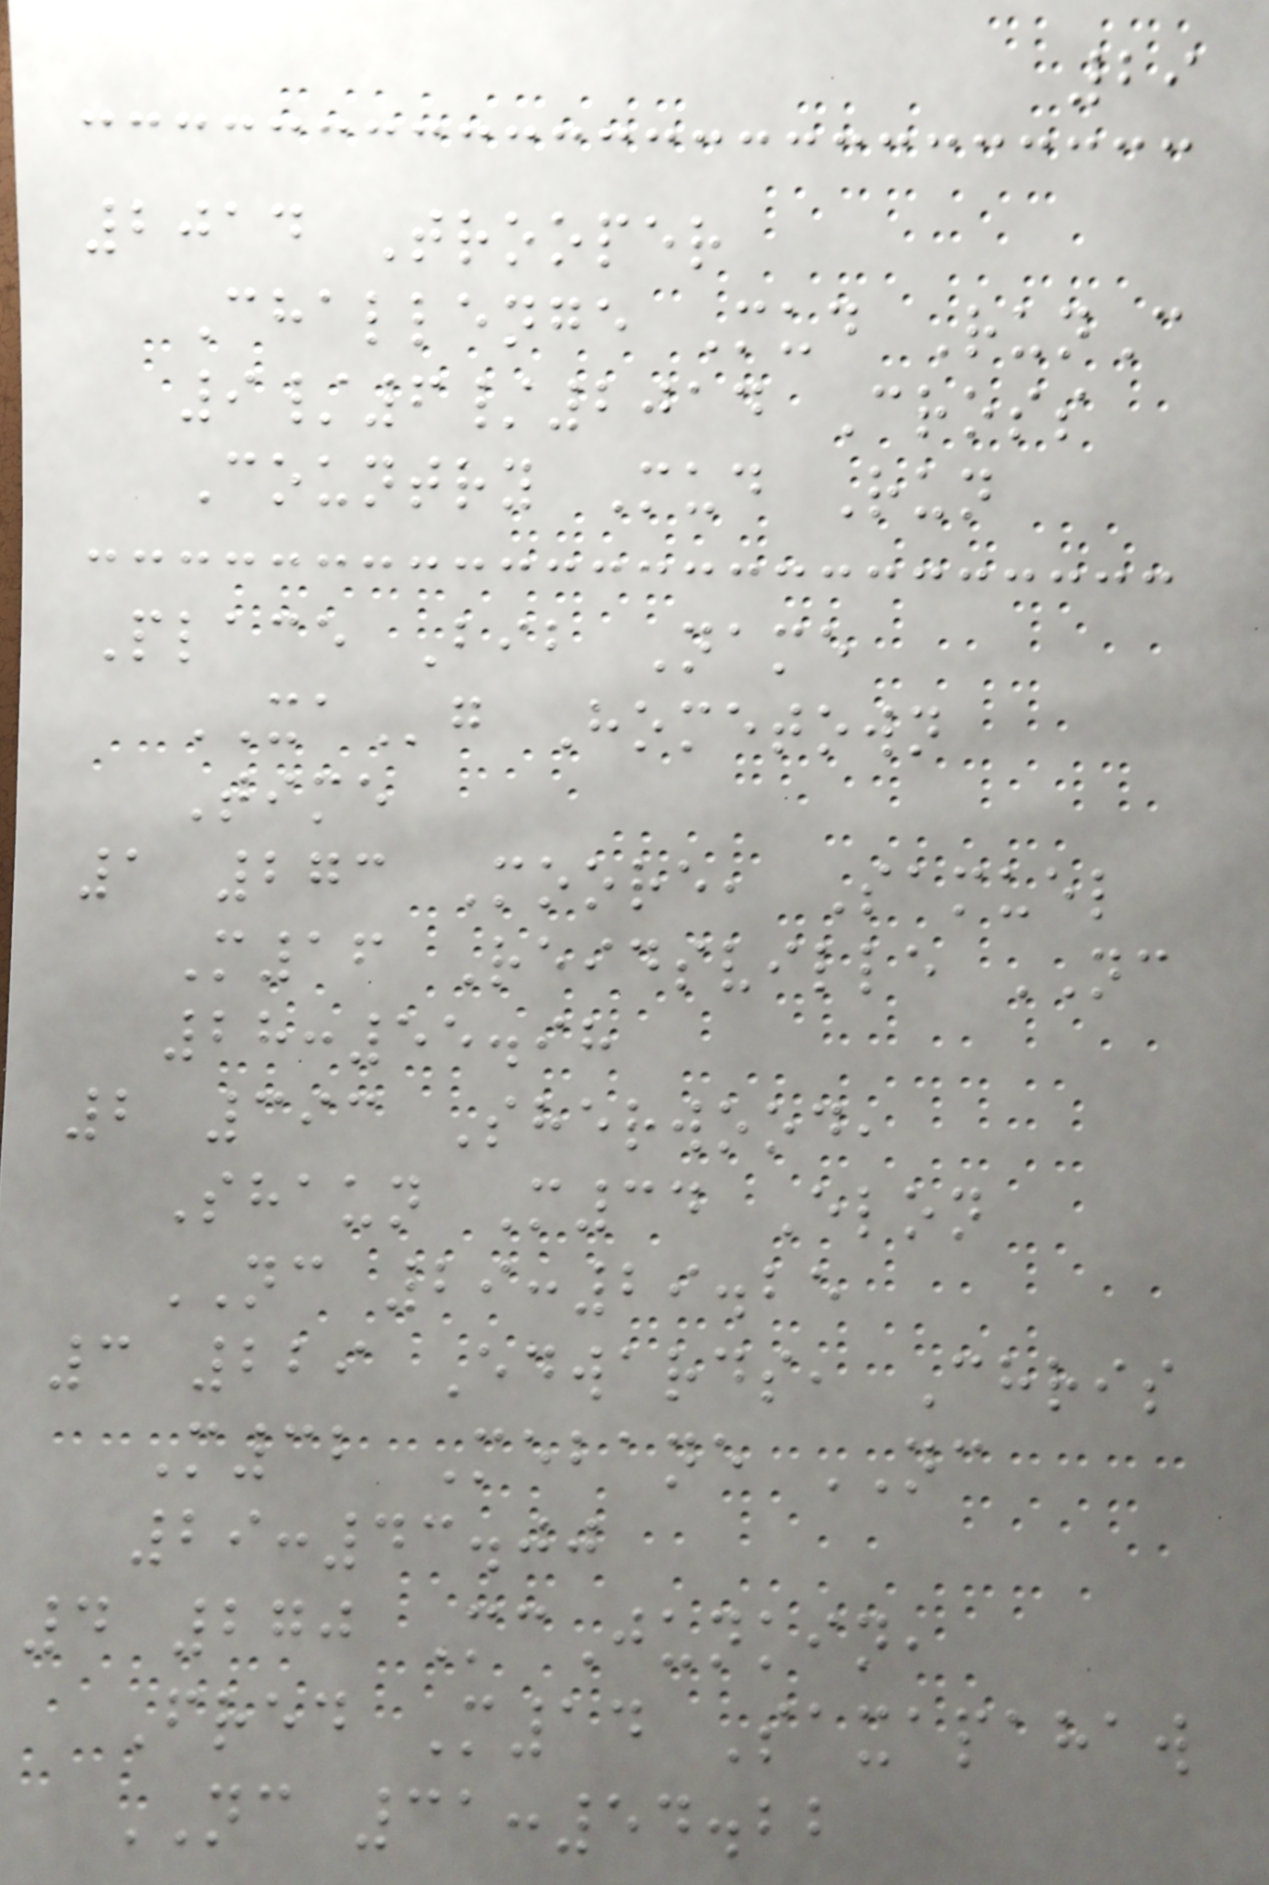29
2014 Trooper
Challenge Mud RunC
9/6/2014 Cross
Country Mud Run
Place Bib Name
XAg Hometown
Time
1 273 Moore, Samuel
M16 Reidsville NC
28:55.98
2 393 Sherwood,
Shaun M34 Elon
NC 29:29.25
3 229 Edwards, Chris
M32 Mebane NC
29:43.00
4 270 McJunkin,
Fred M14 Saxapahaw
NC 31:54.22
